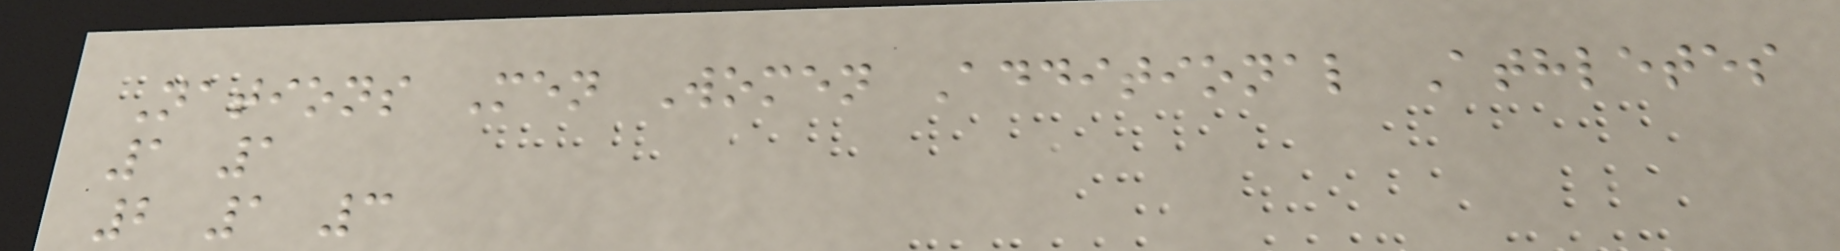Nations Men Women Additional Athletes
1 1
2 1 3
